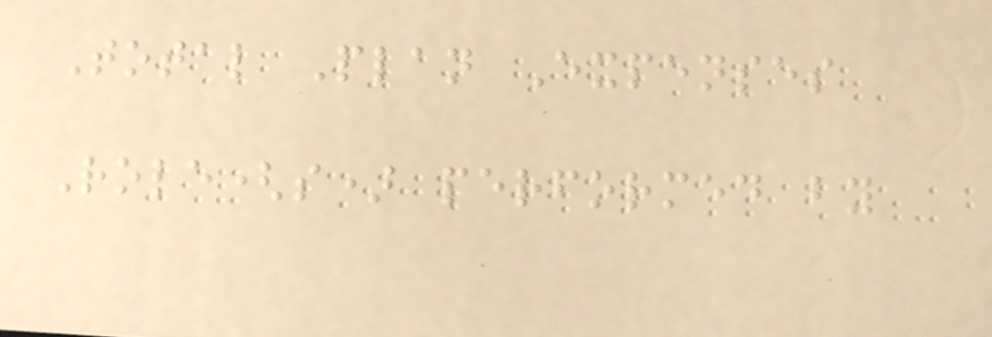Total Plan Expenses
Role(s) performed by
